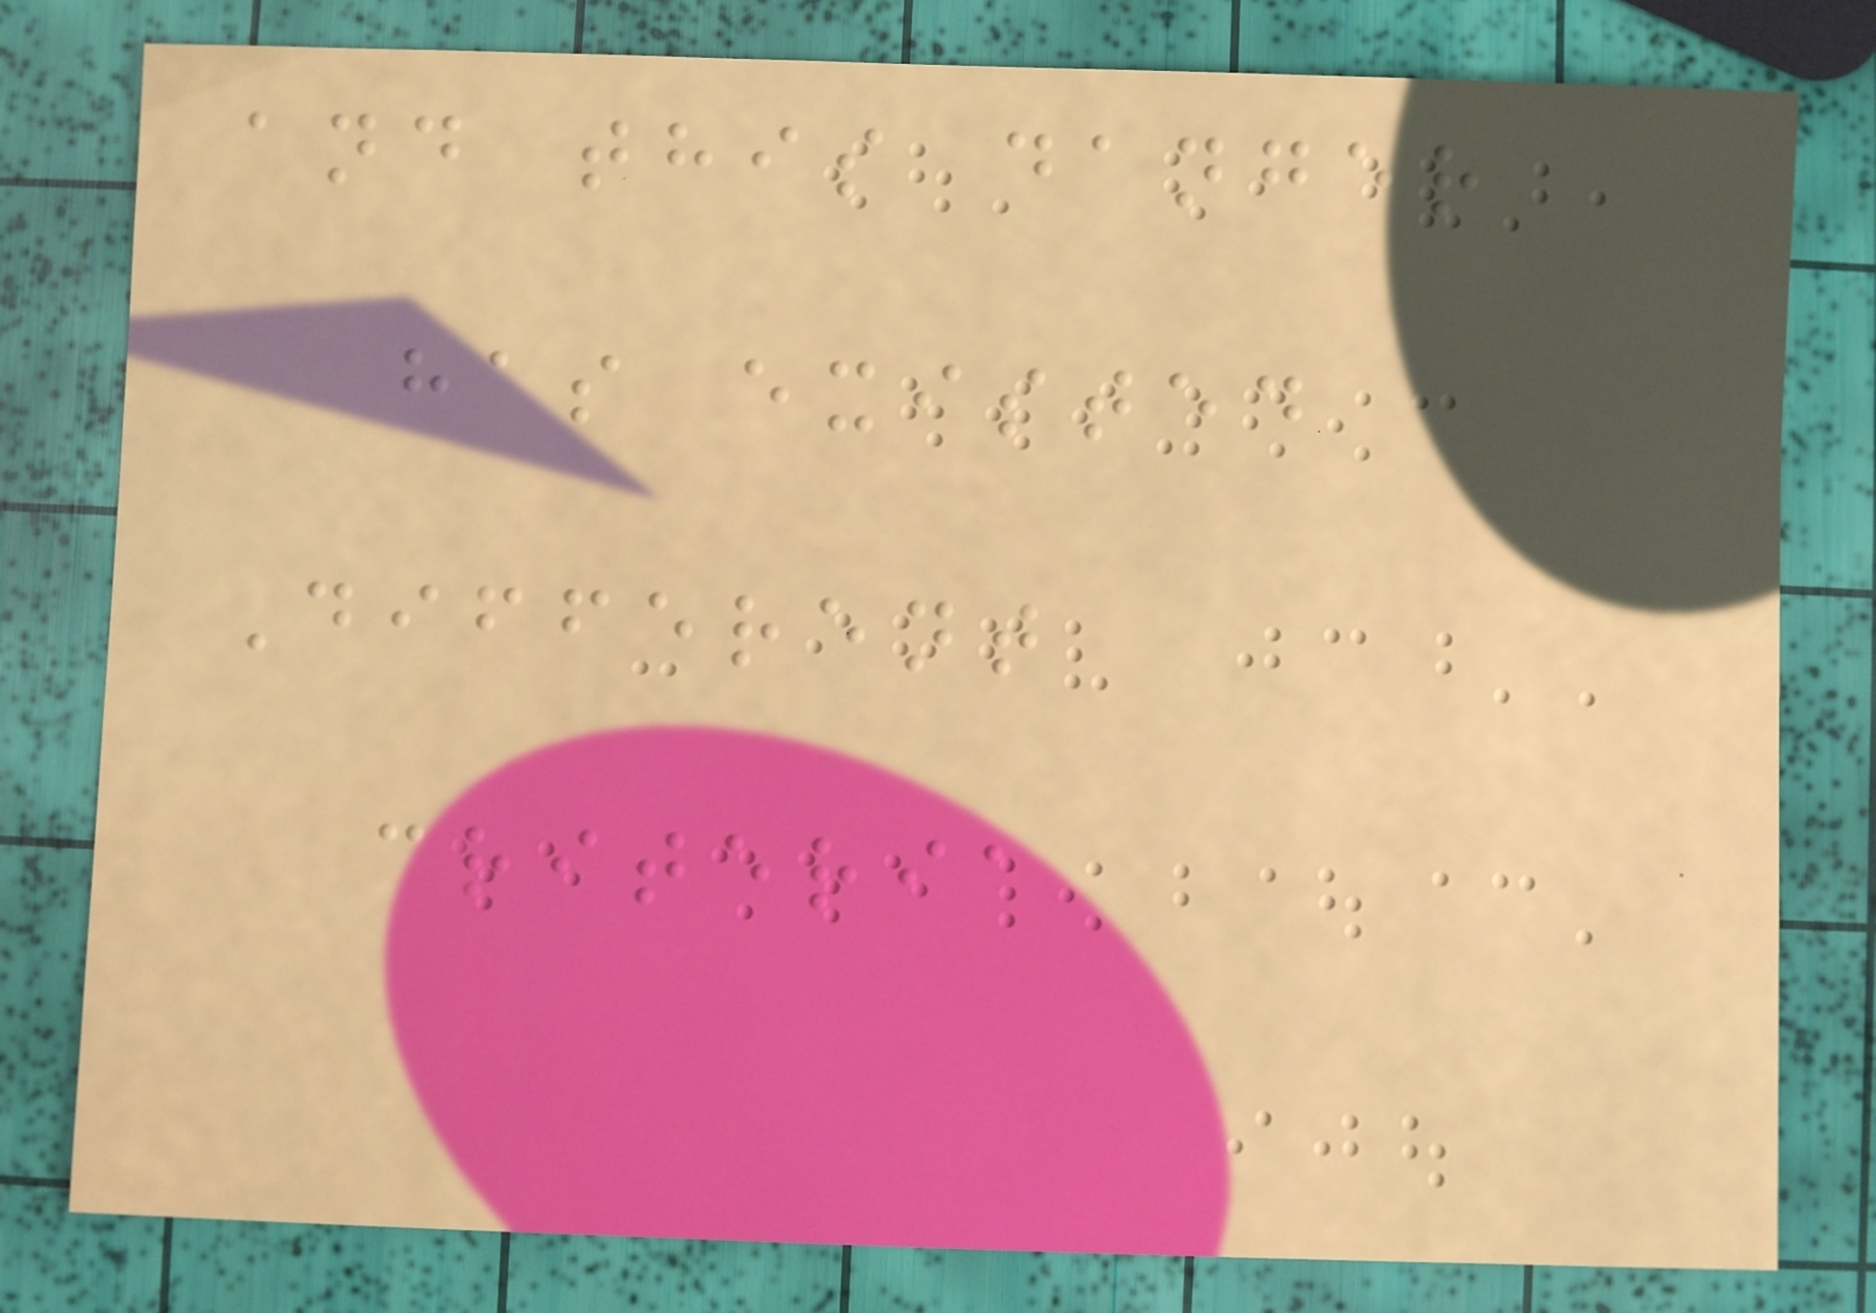and this danger
has existed
Different
criteria
